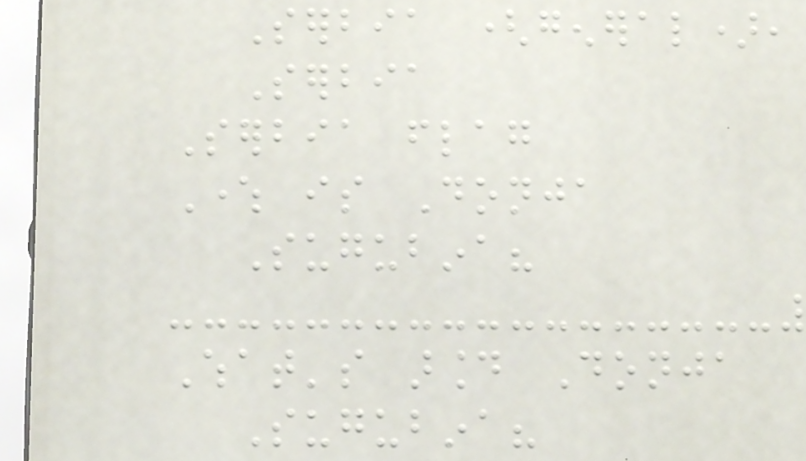Serbia (general),
Serbia
Serbia flag
Where is Donja
Sugubina?
What's around Donja
Sugubina?
